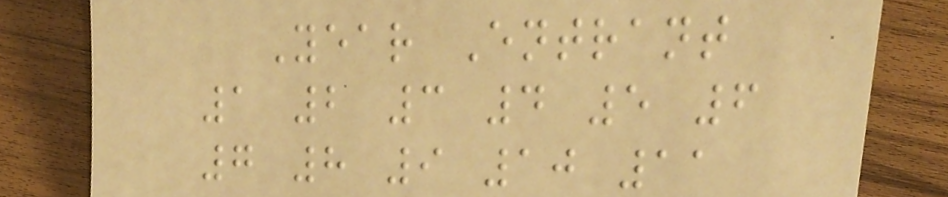Year Entrant
1 2 3 4 5 6
7 8 9 10 11
